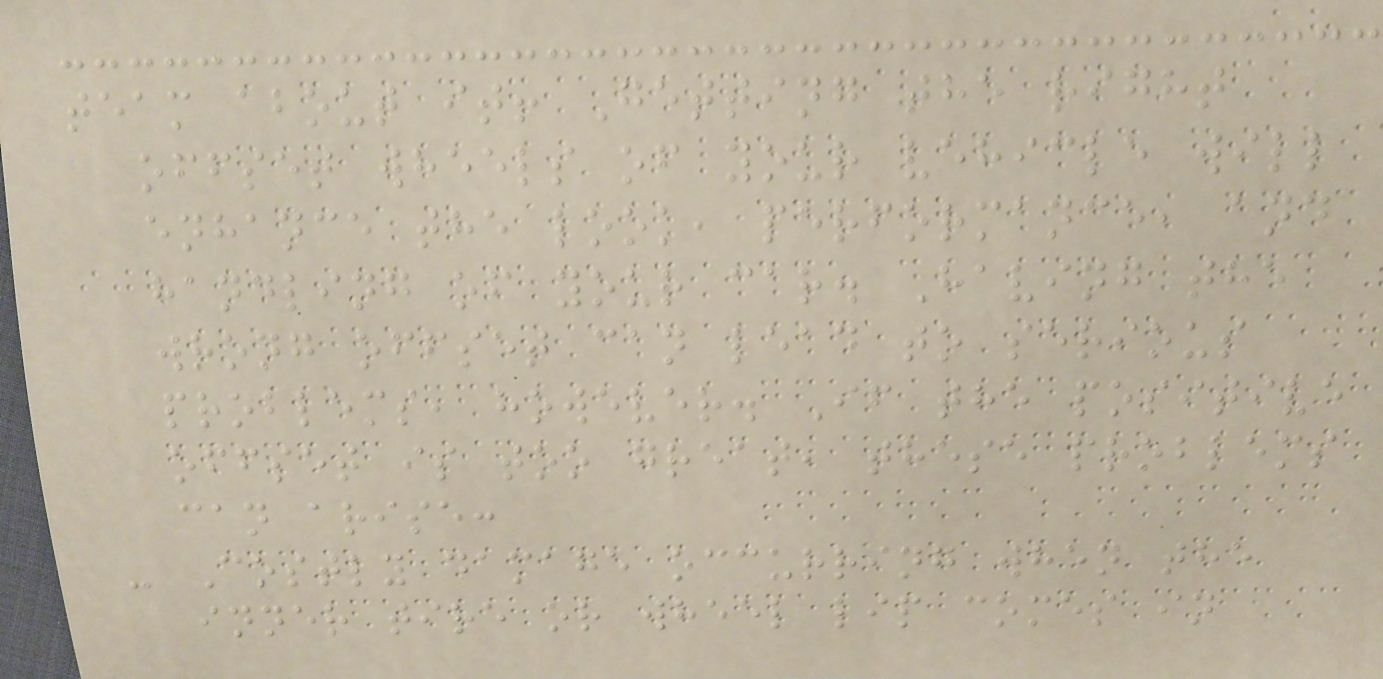team about it! Getting the right
offset wheels of your vehicle will
enhance the look, performance, and
handling of your car. Having the
wrong offset can lead to serious
problems, however. If the positive
offset is too great, these problems
can arise:
- Costly damage occurring when the
inner tire or wheel lip comes in
